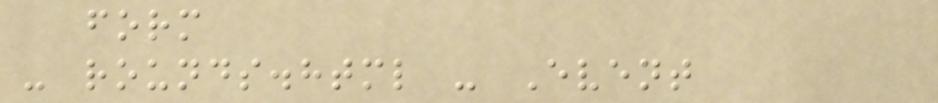form
- rounds.html - Event
